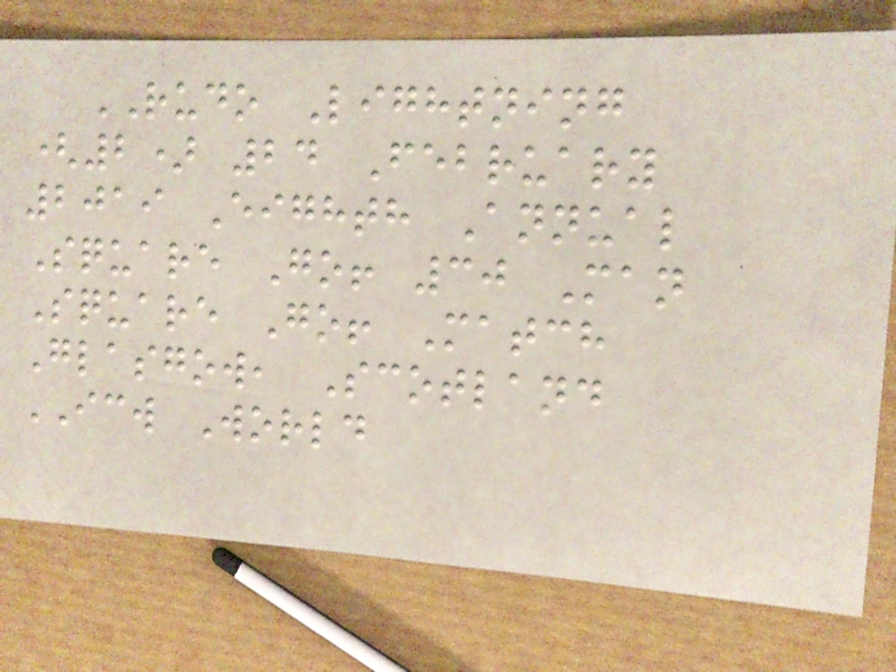RUDO Lightning
(2) 24 February
2019 Eighth Annual
Square Go! 30 Man
Square Go! Match
Glasgow, Scotland
ICW World
